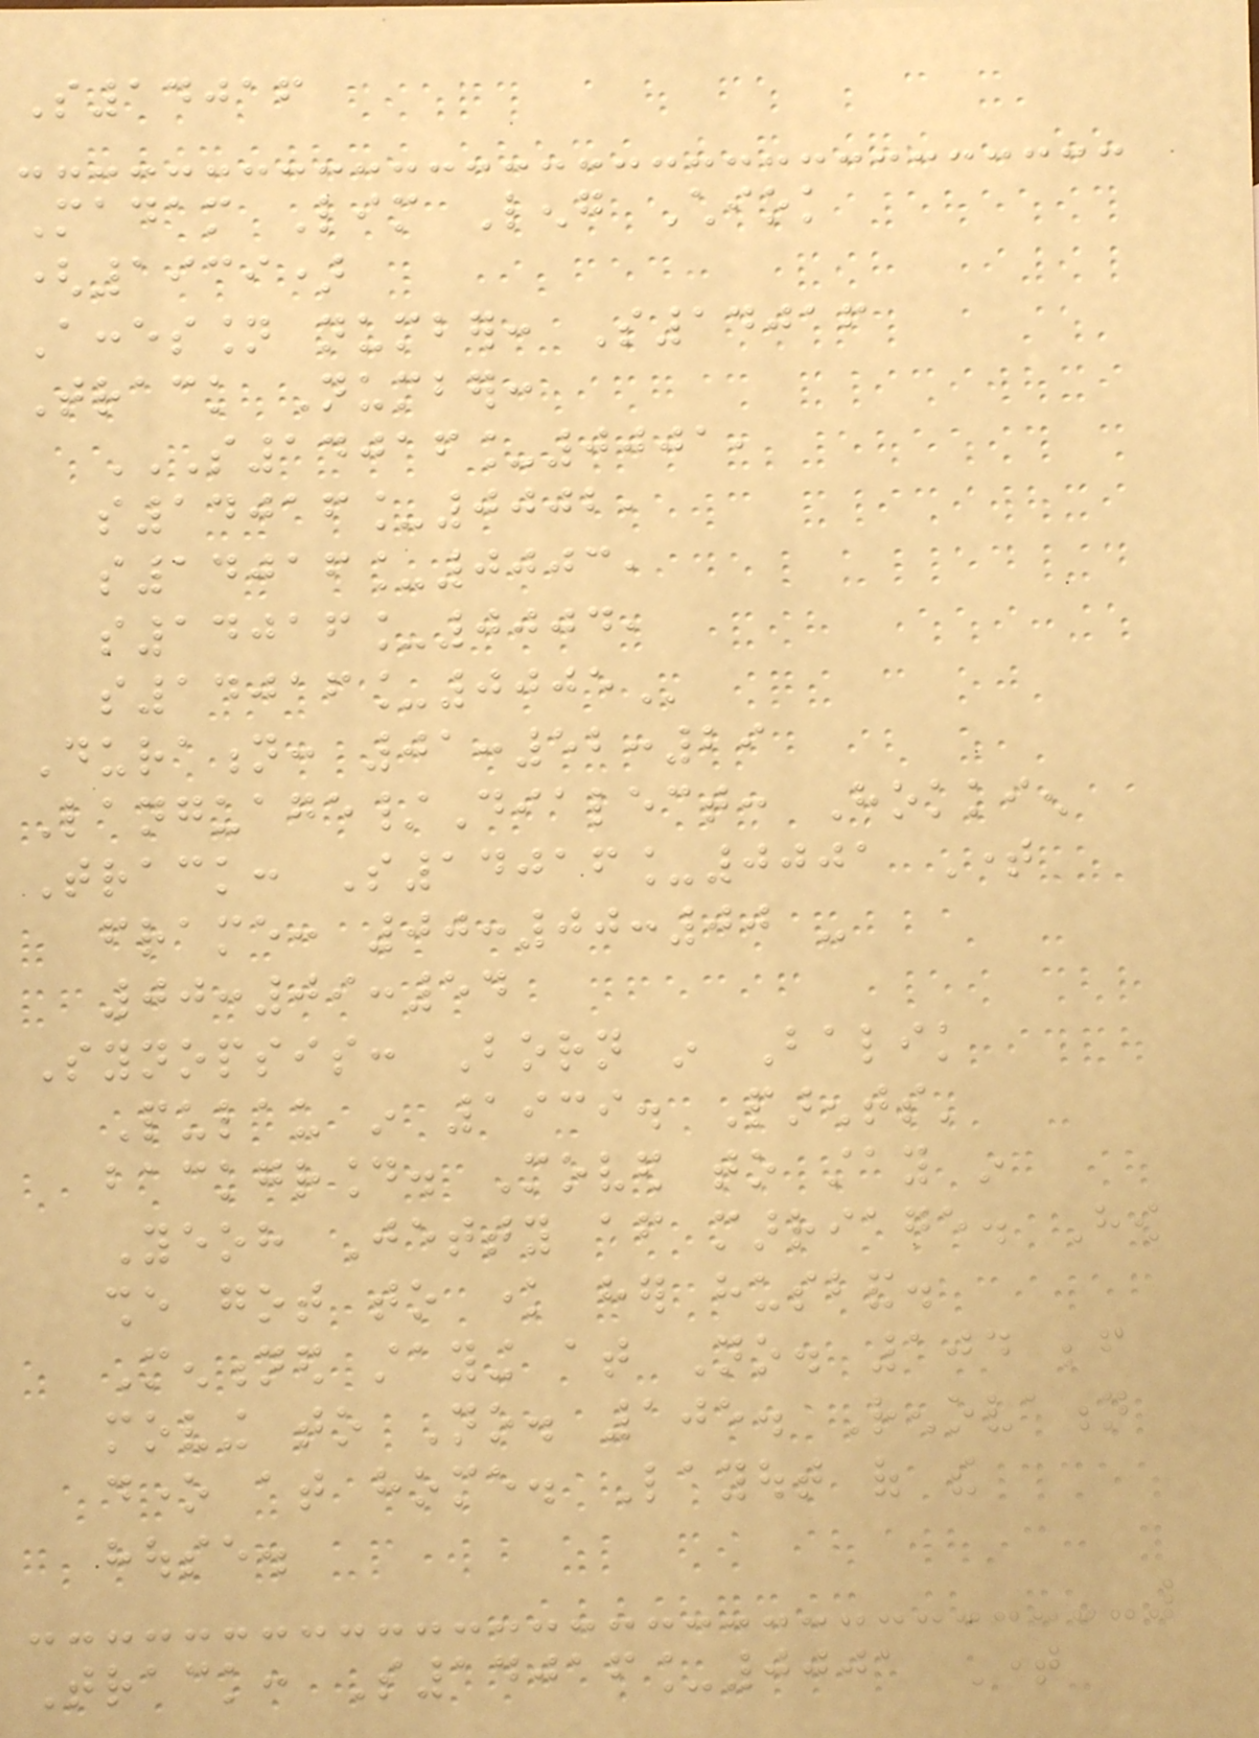S14016
Madam Lim Leng Chiok
(1939)
Accession number: S14016
Track Number:
S14016_0001,
S14016_0002,
S14016_0003,
S14016_0004,
S14016_0005
Duration: 01:52:29
Language/Dialect: Hokkien
Track: S14016_0001 Time
frame: 00:00:00 -
00:09:54
Synopsis: Born in Balik
Pulau in 1939. Parents'
background. Moved to stay in
Yeoh Jetty after marriage. How
she got to know her husband.
Mentioned staying at No. 104 before
moving to No. 105. Renovation
done at home. Layout of the
house.
Track: S14016_0001 Time
